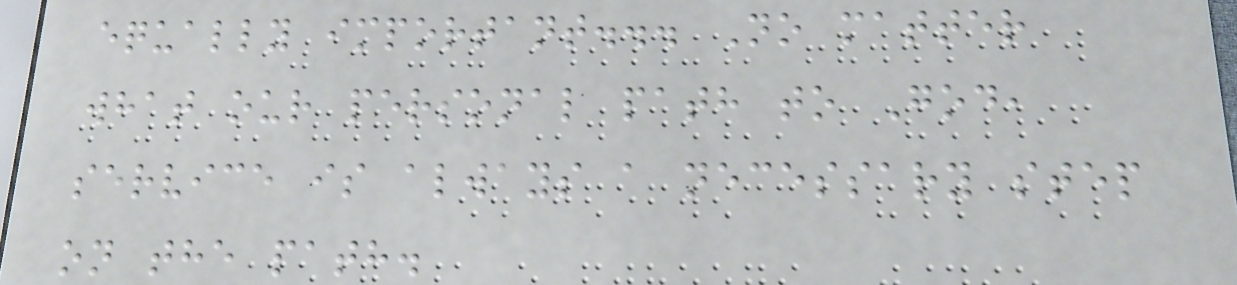equally important... No matter
what our personal path to God,
service is always a necessary step
on the path.
